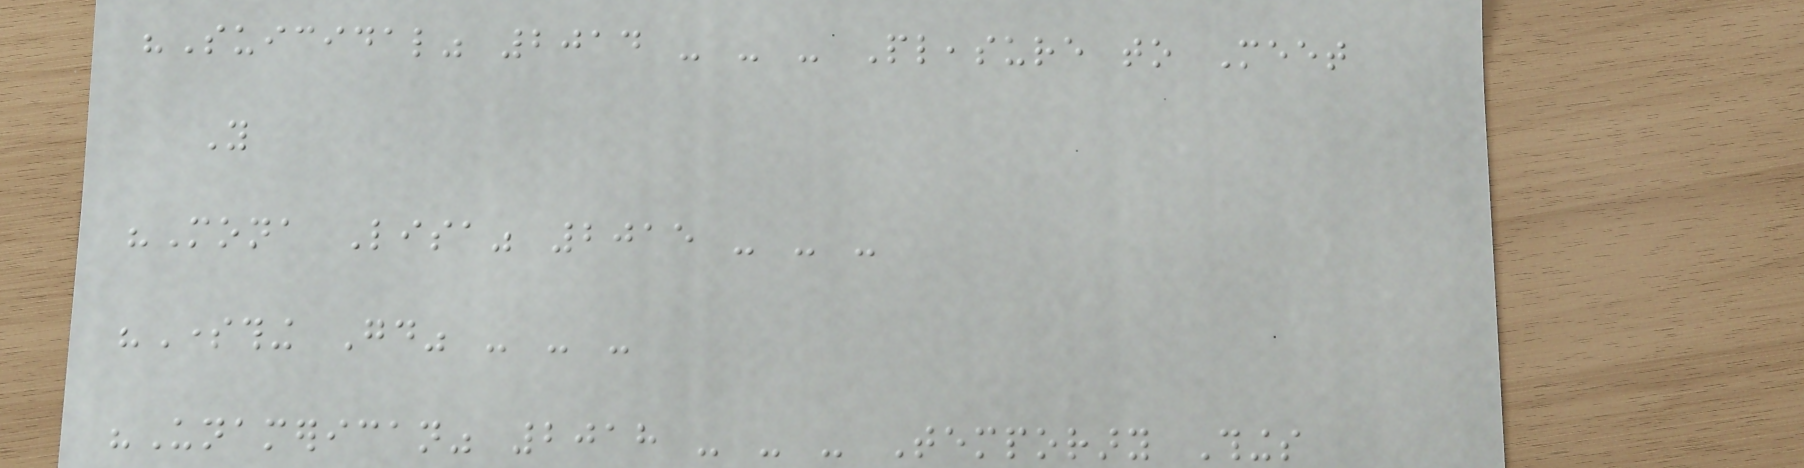"Suicidal" 2014 - - - Pleasure to Meet
You
"Mona Lisa" 2015 - - -
"Something Good" - - -
"Unamerican" 2018 - - - Temporary Things
